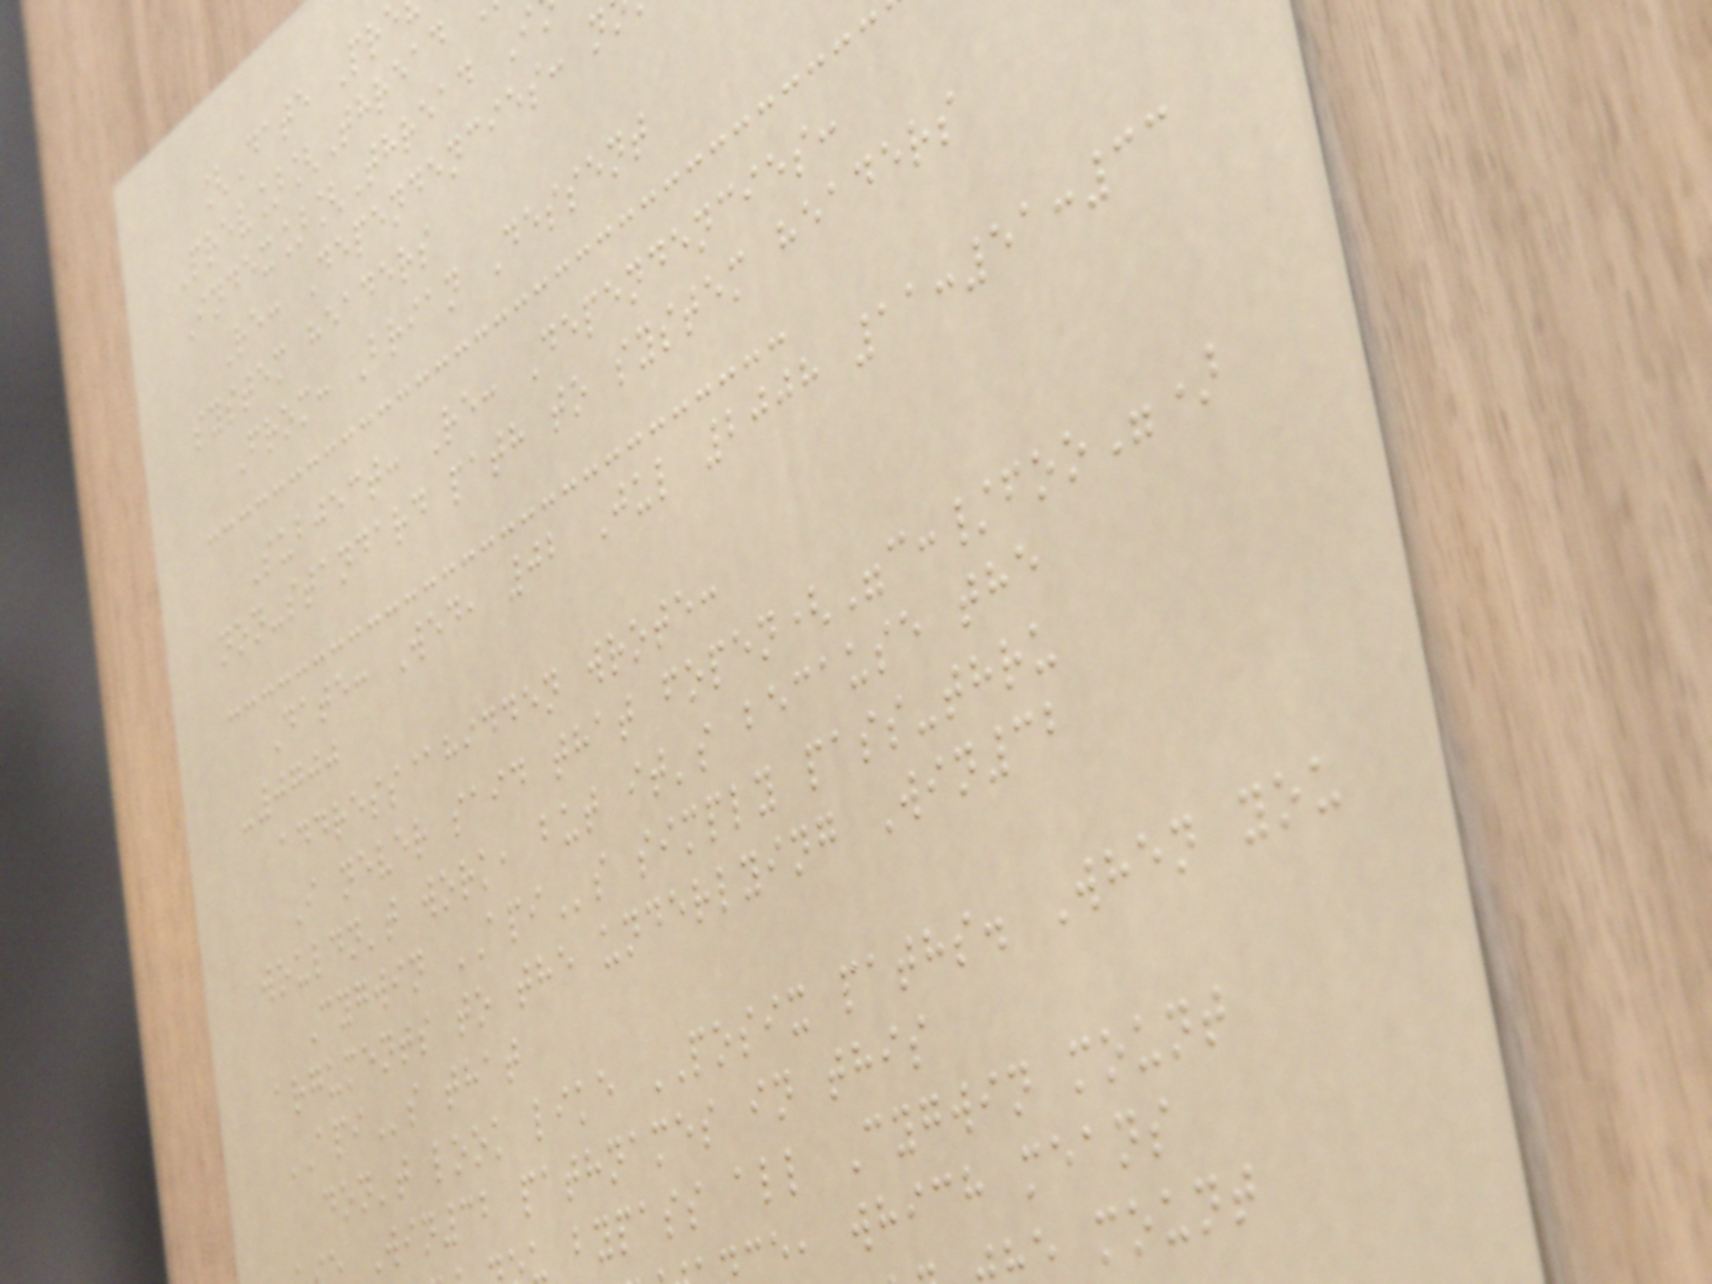[Date Pr
Prev][Thread
Index][Thread I
Re: Dependencies: n
system headers
From: Brian Dessent
Subject: Re: Dependencies:
non-standard path to system headers
Date: Wed, 02 Jul 2008 11:51:33
-0700
address@hidden wrote:
I never said that fopen("c:/foo")
wouldn't work, but it's because the
Cygwin APIs simply pass-thru
arguments to the underlying Win32
APIs that
don't look like POSIX paths. When you
Win32 pathnames in this
u bypass all Cygwin mount
e, which means
